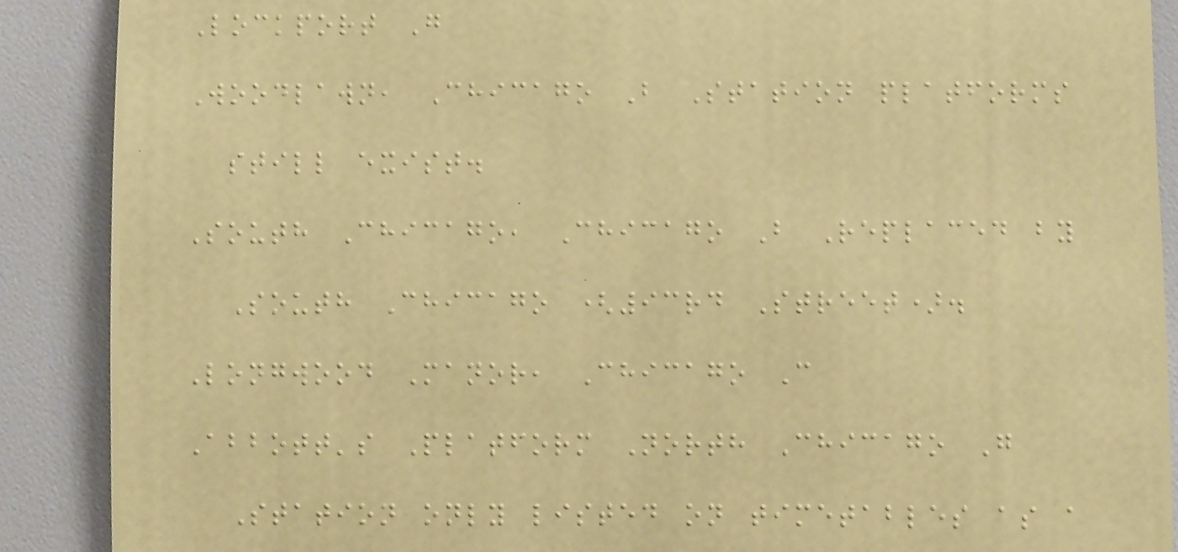Lockport G
Woodlawn, Chicago B Station platforms
still exist.
South Chicago, Chicago B Replaced by
South Chicago (93rd Street).
Longwood Manor, Chicago C
Abbott's Platform North Chicago G
Station only listed on timetables as a
